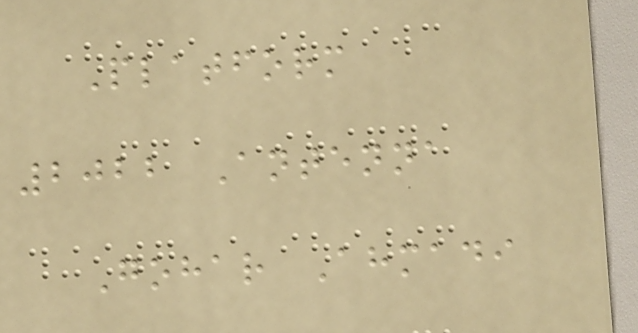Platform
2022 Antenna
Gohar Ahmadi
